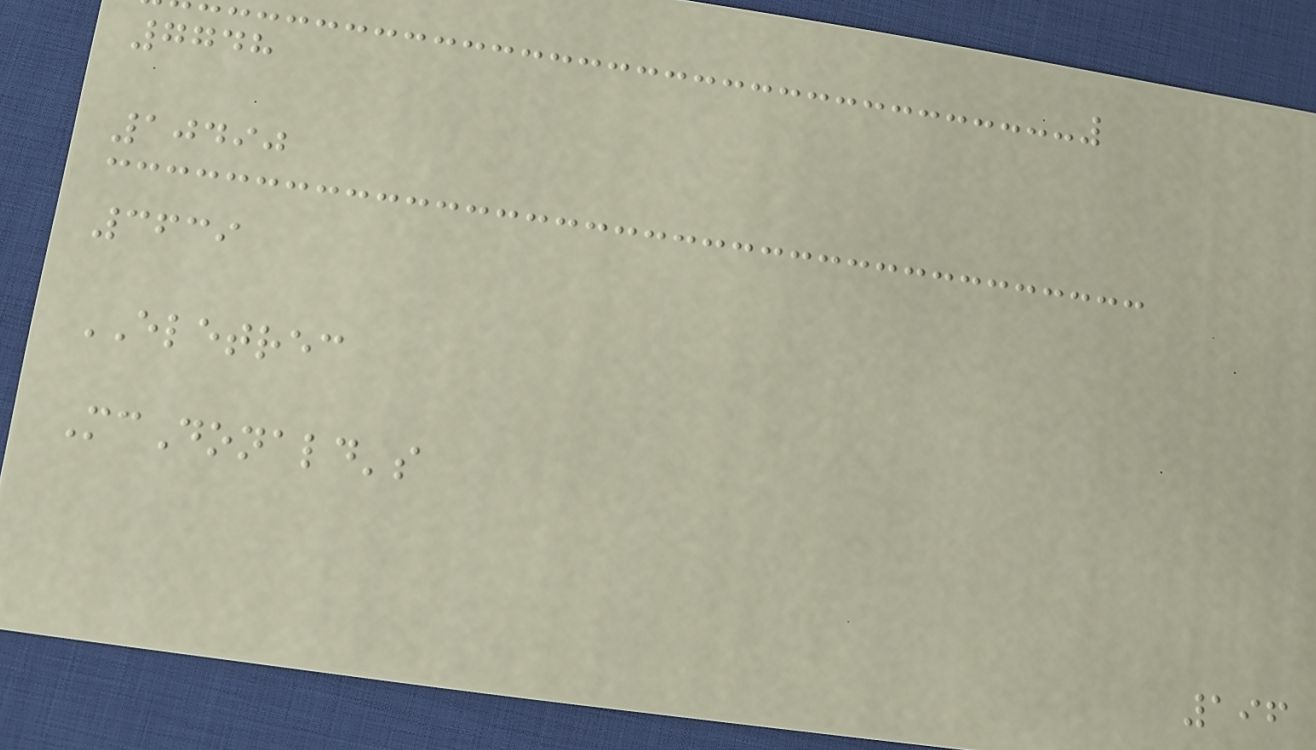7748
10490
3639
ELETREC
McDonald's
196
